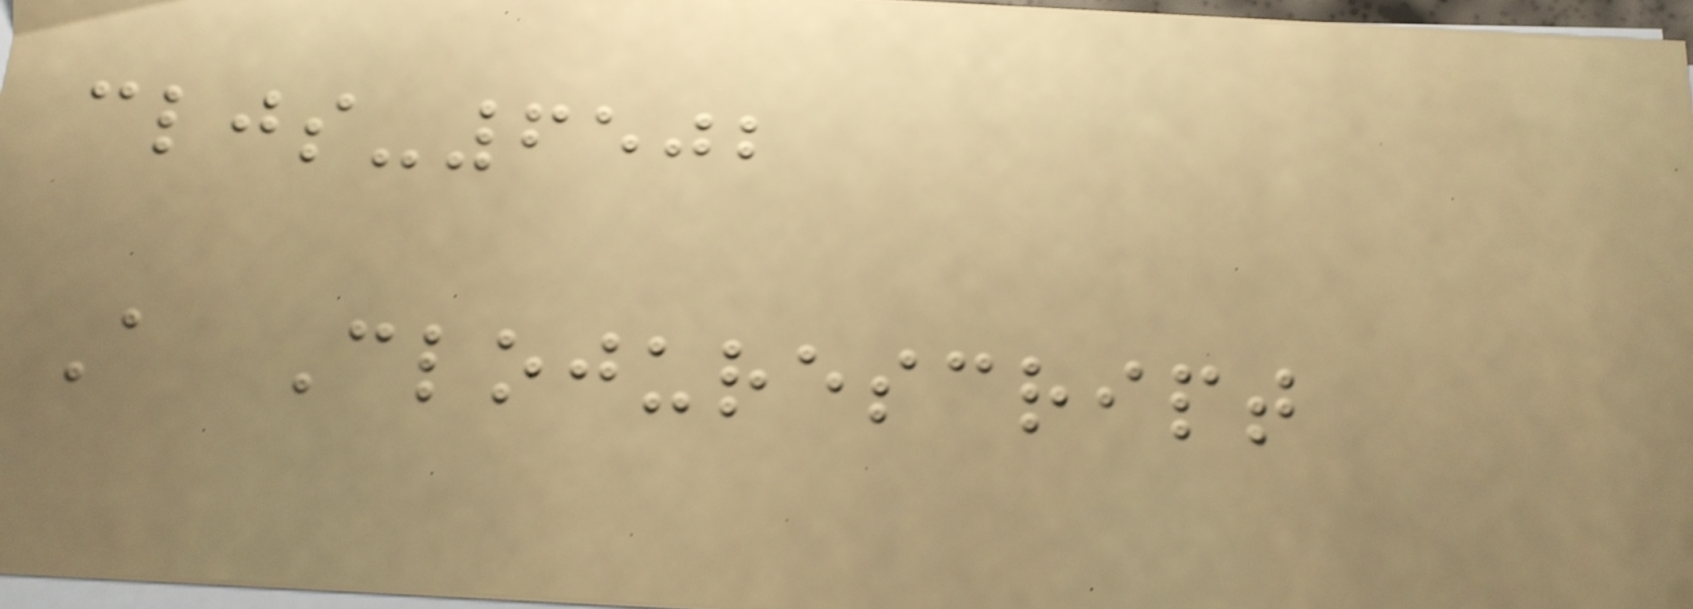cljs-6502
A Clojurescript
